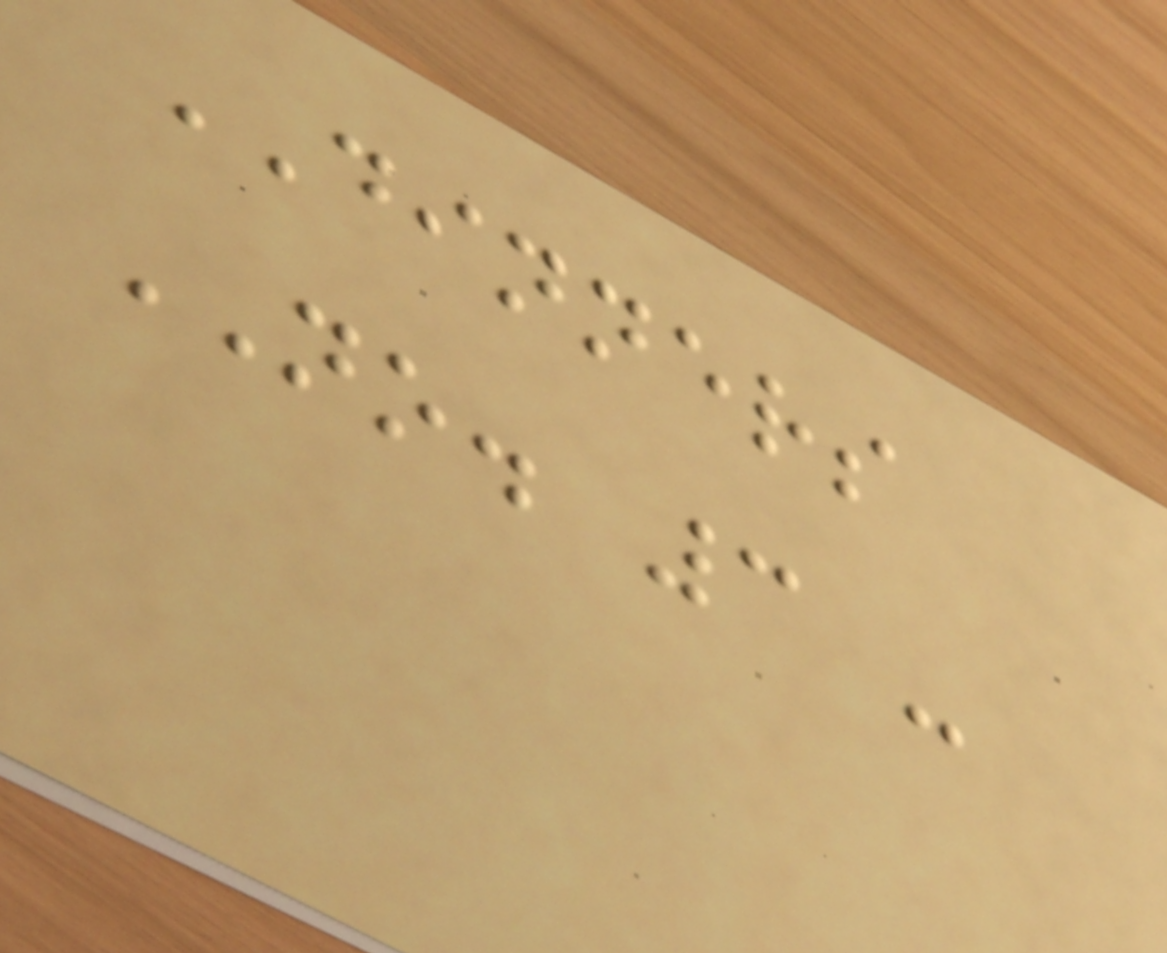DINNERS
NO. 3 -
